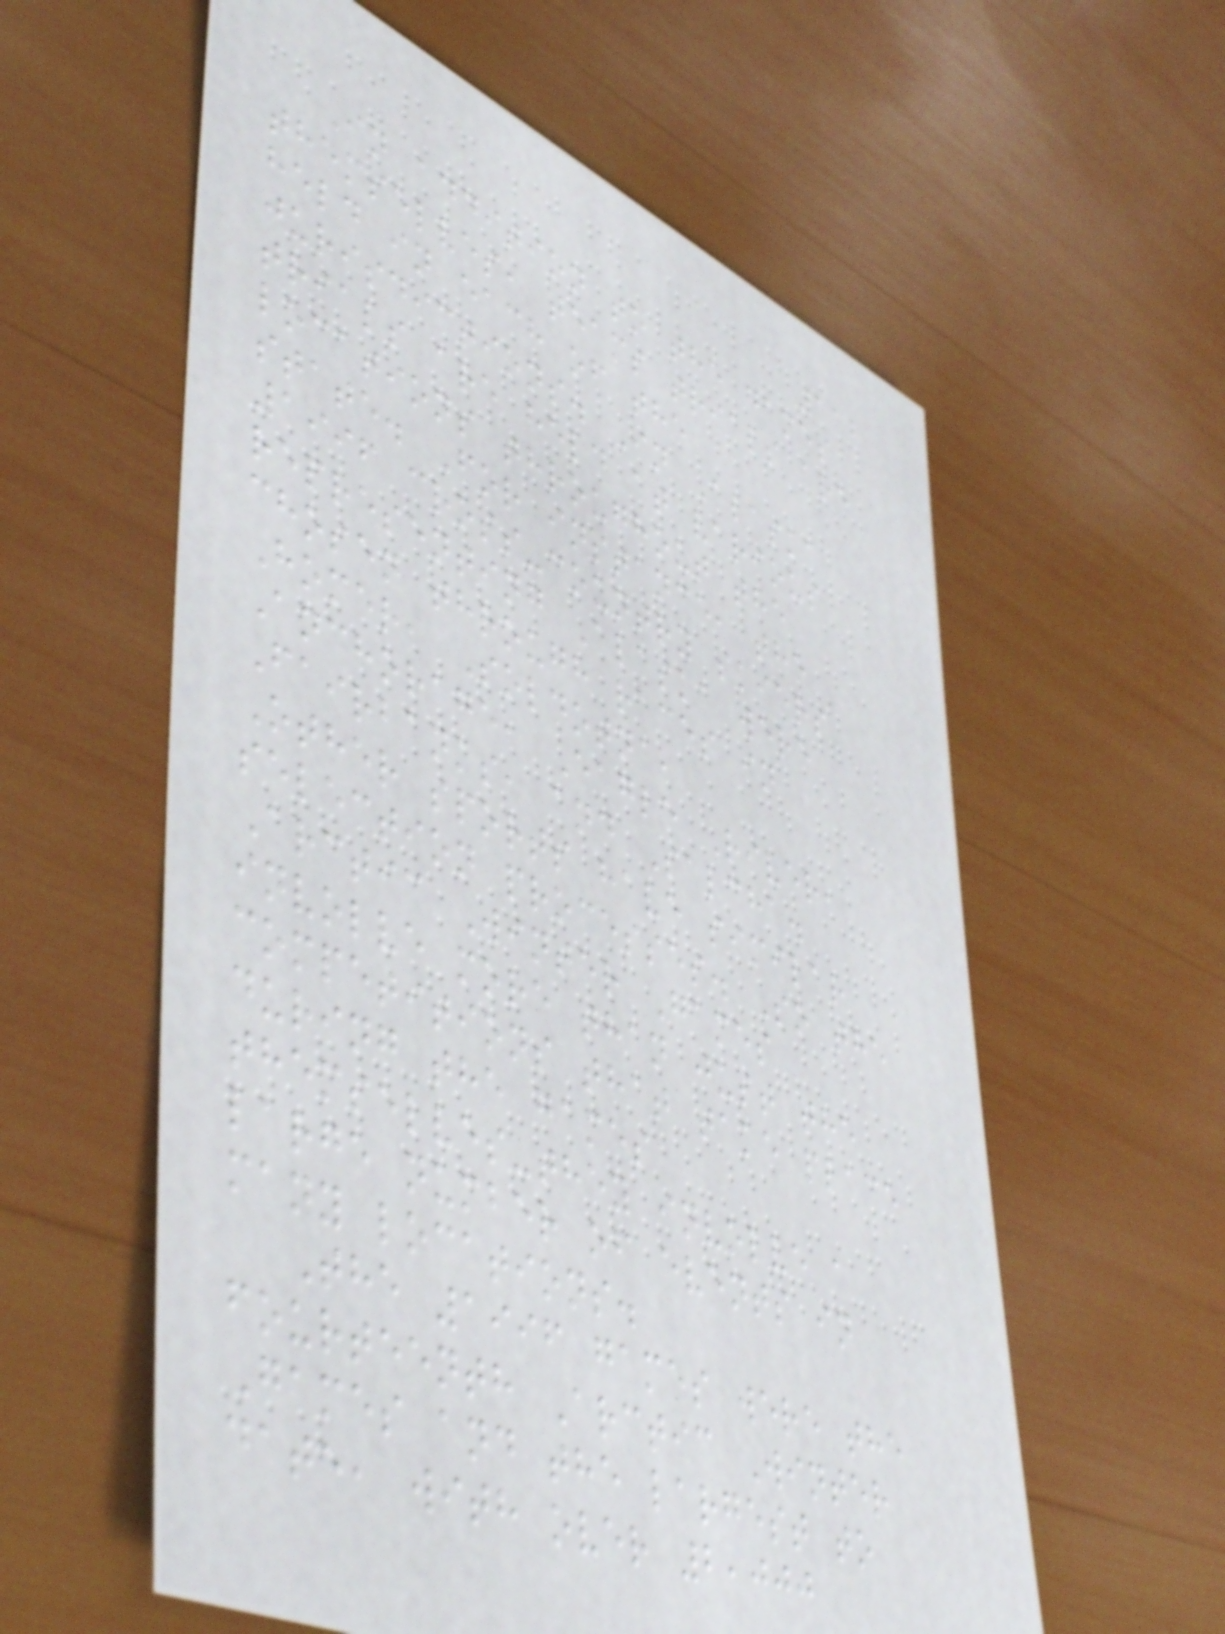112
In addition to the games
themselves, teams trials are
held in each of the
jurisdictions. In Alaska
trials are held at various
locations throughout the
state. For instance, the
1996 cross-country skiers
representing Alaska were
chosen through races in
Homer, Soldotna,
Anchorage, Eagle River,
Fairbanks, and Salcha.
Other sports have similar
selection processes. So the
Arctic Winter Games
involve more than just the
competitions that take place
during the games
themselves-they involve a
large number of events in
many locations.
The 1996 games were the
fourteenth Arctic Winter
Games and the largest to
date, with over 2,000
